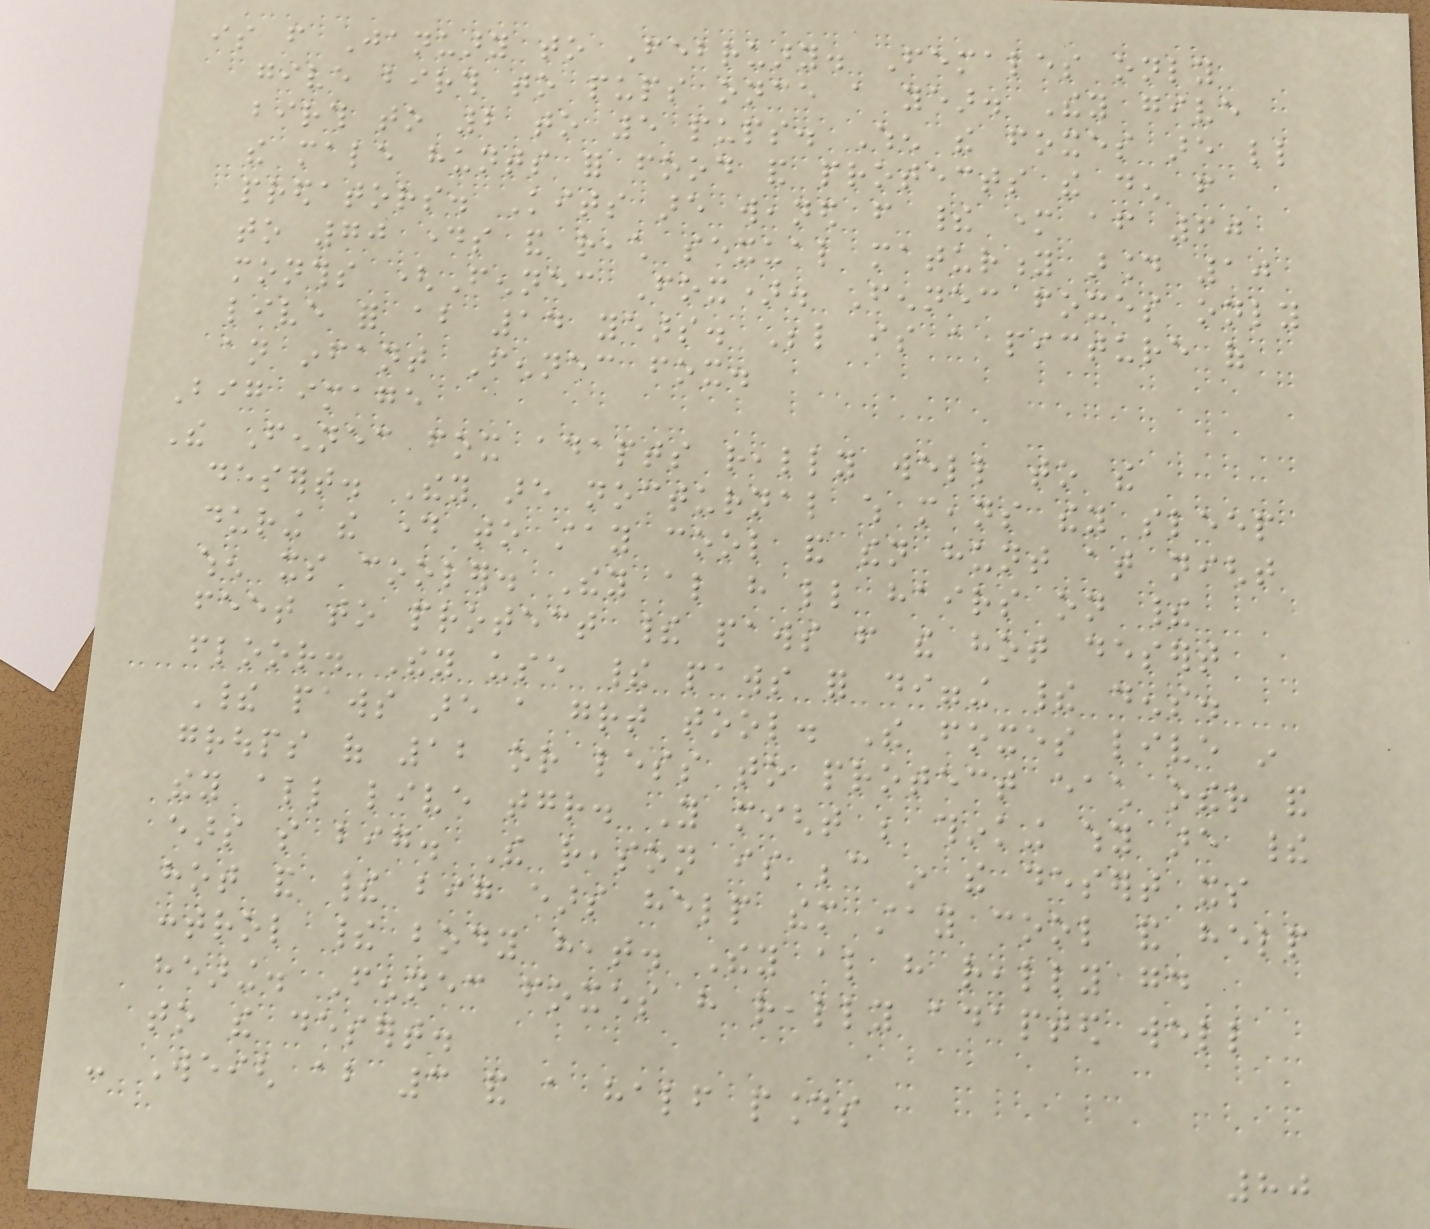is from January to February. Females only
give birth to pups once a year. They give
birth to 2 to 5 pups. When the foxes are little
the male hunts for food and protects the den from
predators. Kits are weaned from their mother after 60
to 70 days and reach sexual maturity around 10
months (Fennec Fox). Fennec foxes only
live for about 14 years. Below is a picture of
an infant Fennec fox.
Big image
The Fennec fox adapts really well to the
desert. They are nocturnal which means they sleep
during the day to stay cool and then hunt at night
when its cooler. They also have little hairs on their
feet to protect their paws from the hot desert
floor. They use their paws for digging their dens.
Their paws are a great tool. The foxes live in
groups of 12 or less to protect each other and
they all live together. You might be thinking why are their
ears so big. The reason is because in the desert its
hot and their big ears help them stay cool and help
control their body heat. They also have really good
hearing. Fennec foxes have really adapted well
to the desert.
- Weigh about 3 and a half pounds
80
